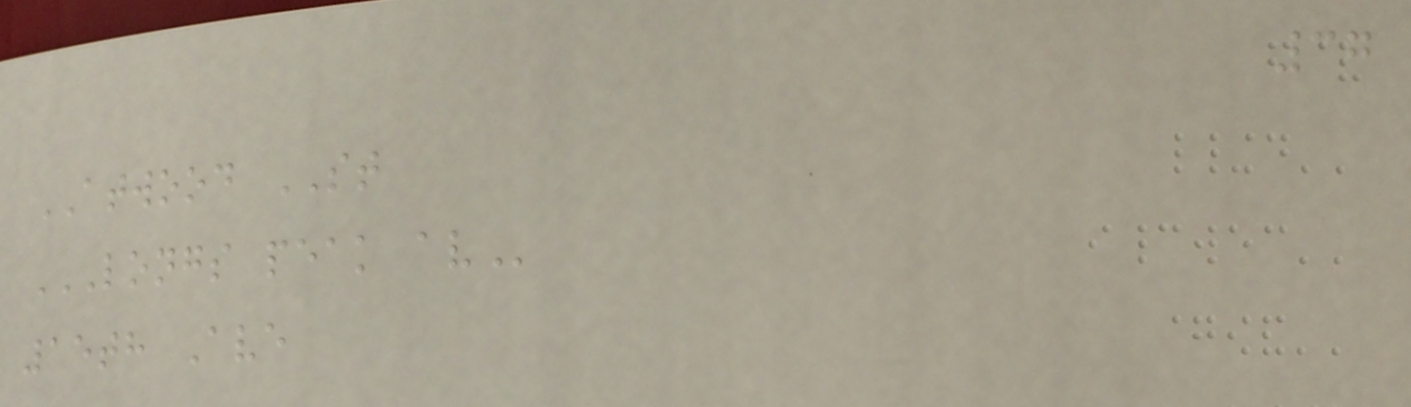37
ATWOOD ST
LONGS PEAK AV
15th Ave
